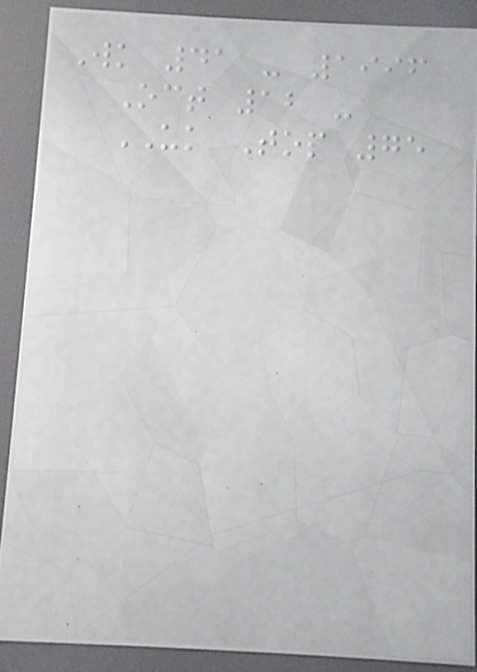Wk 41 - 1996
Oct 12 -
UK Top 75
